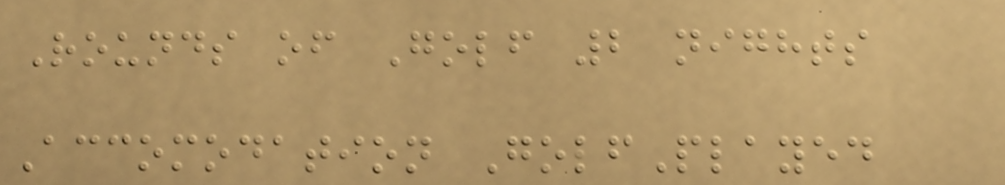Rounds of Golf 2 nights
Accomodation GolfPlayed
